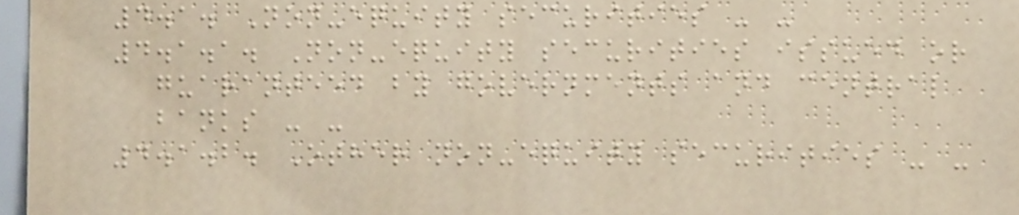4.1. Non-equity securities - -
4.1.1. Non-equity securities issued or
guaranteed by governments and central
banks - -
4.1.2. Other non-equity securities - -
